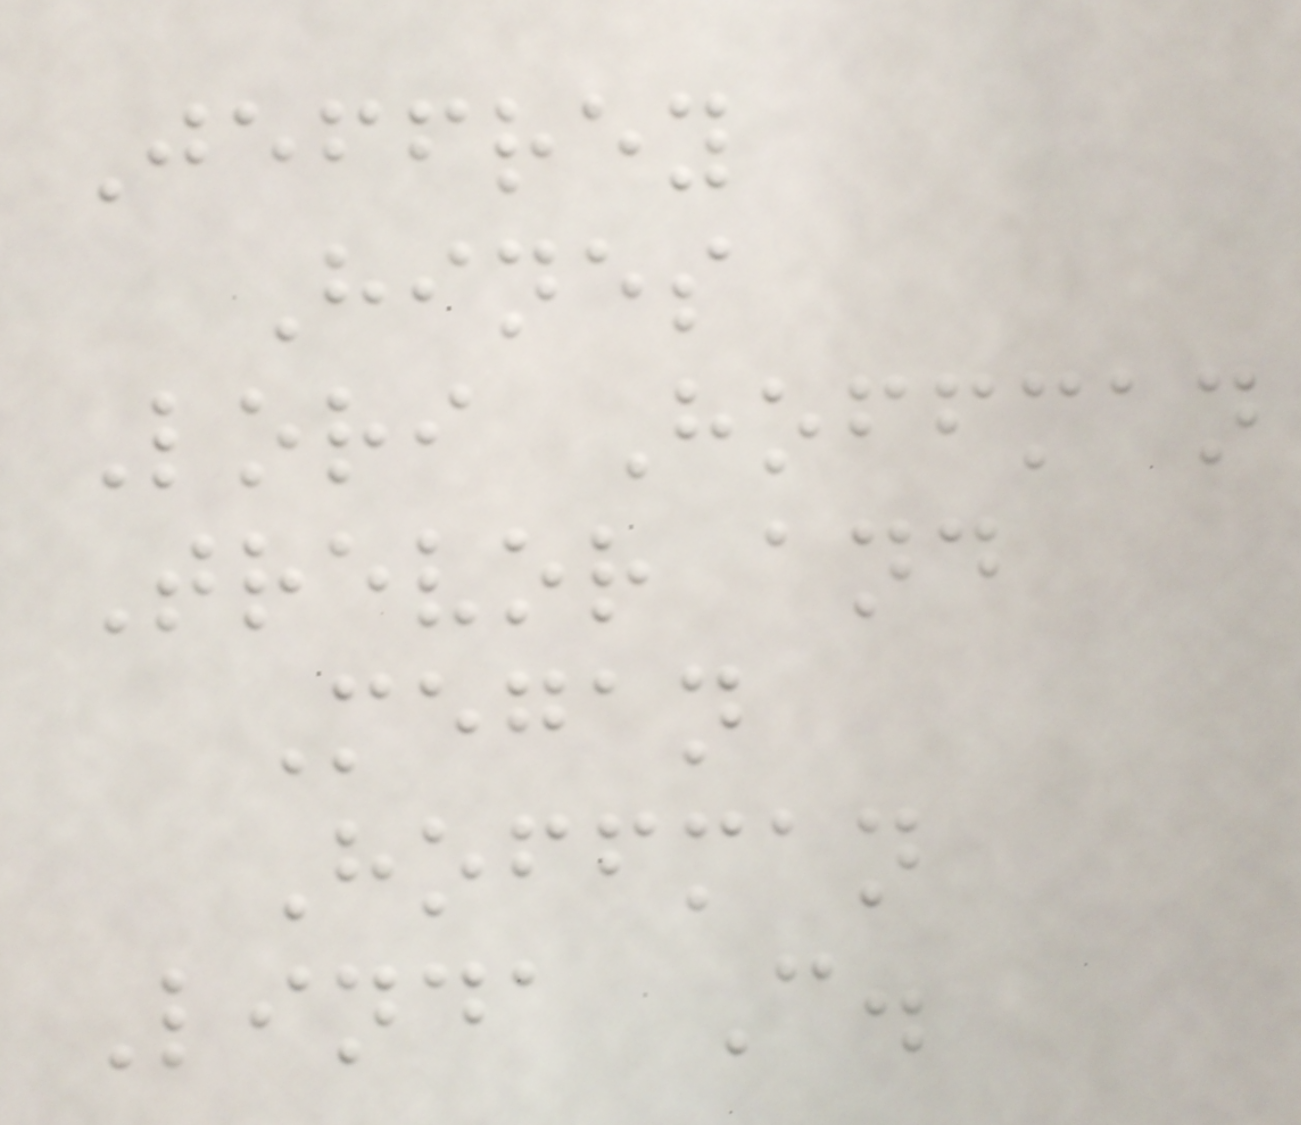Jeffrey
Hines
Lori Hoffman
Trevor and
Megan
Hoffman
Linda C.
